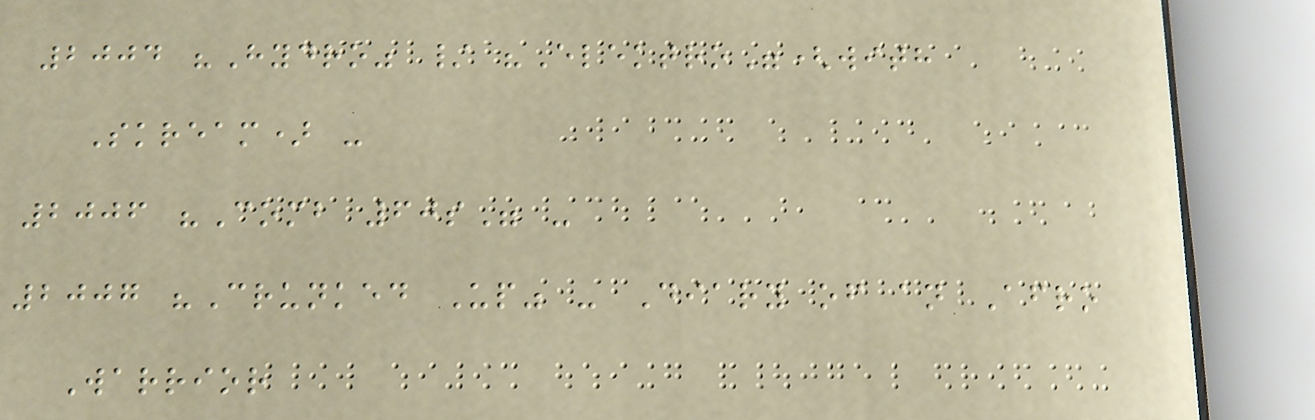2004 "Hydro" / "Elektro"(with
Skream) -
2006 "Comb 60s" -
2007 "Crunked Up" - Diary of an Afro
Warrior
